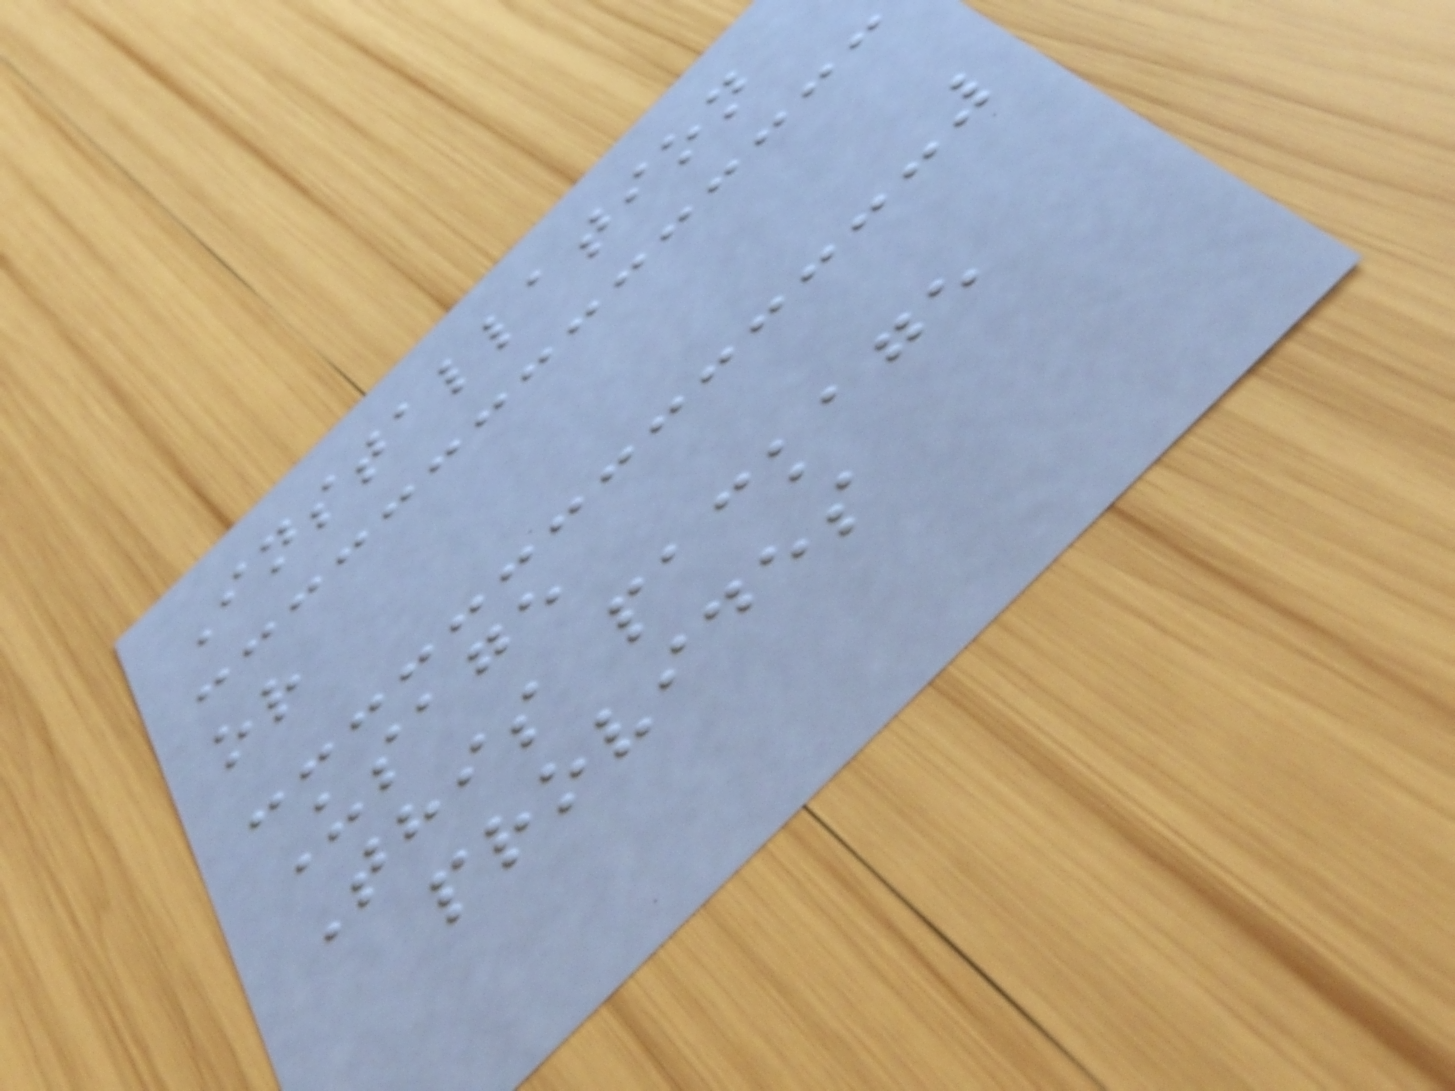Installation
or
Usage
This package
provides
